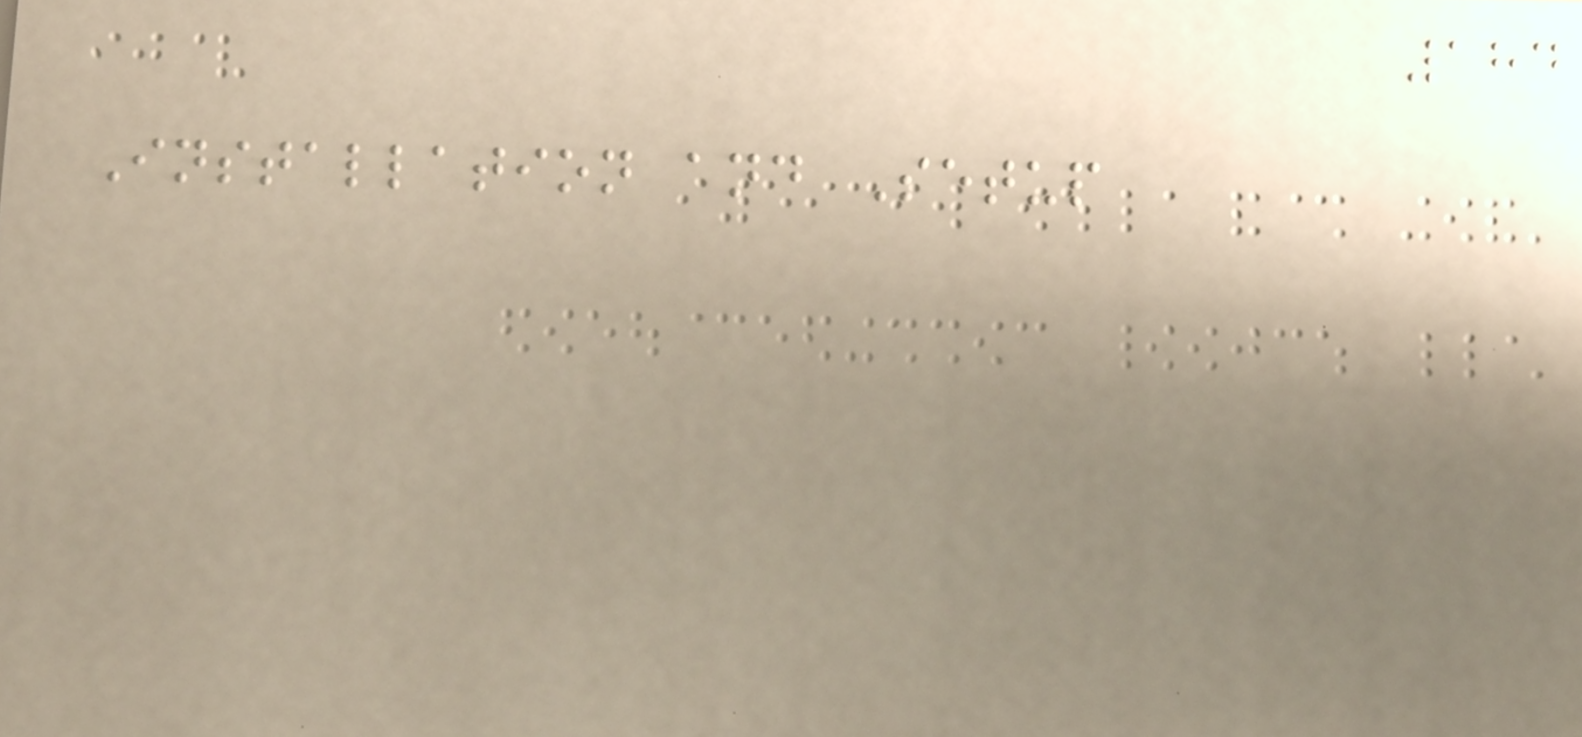184
Installation and Setup
